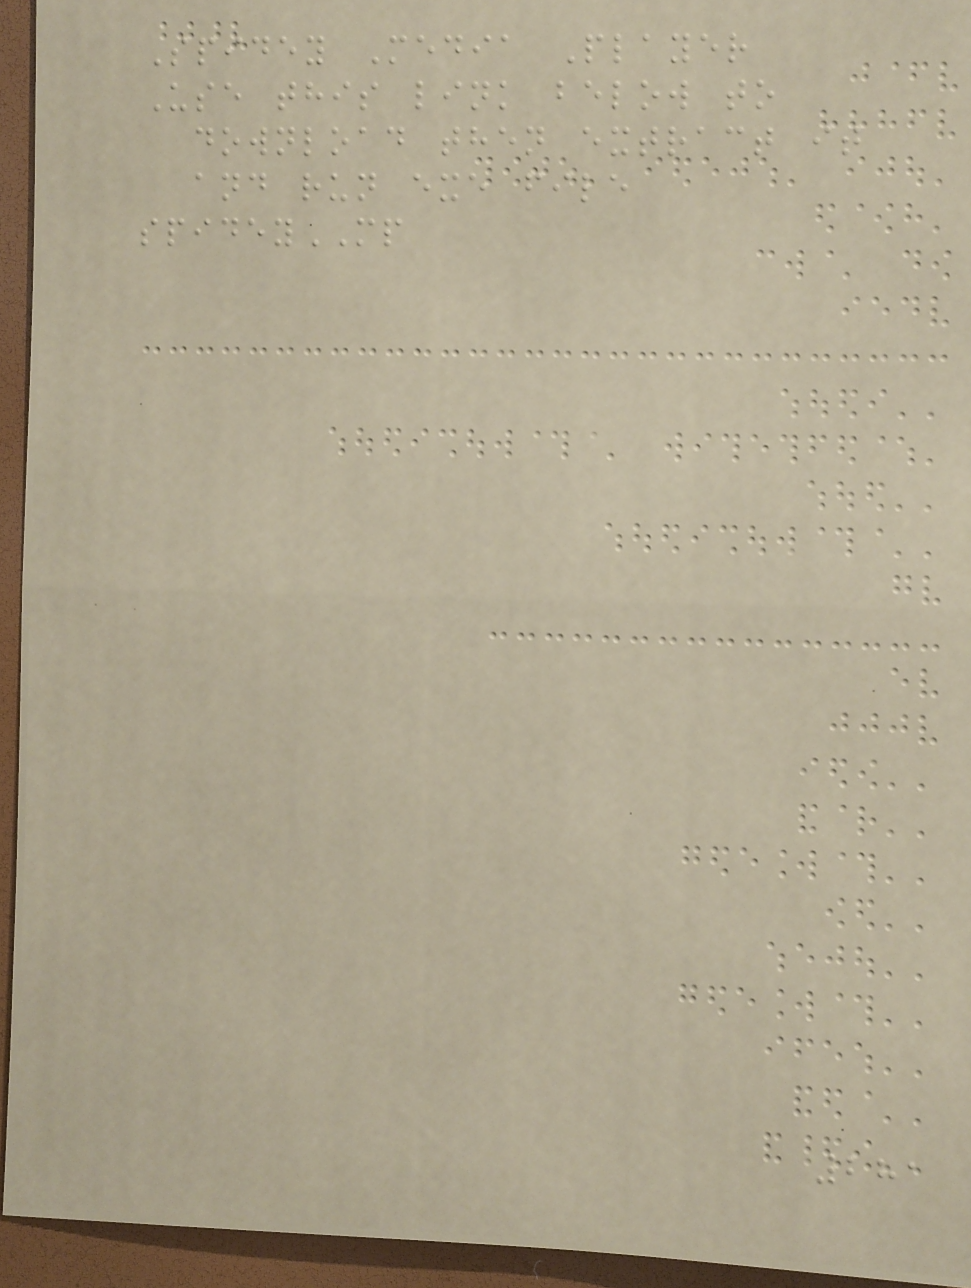Spidey Media Player
Use this link below to
download then extract it
and run exe file
spideyMP
281
